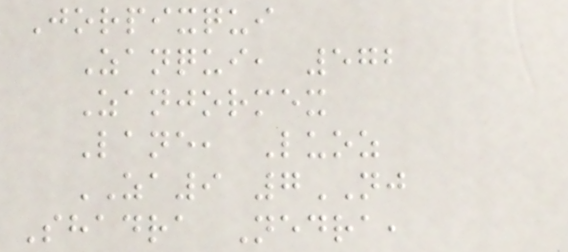Jorpixqui
Zanqui, 572
Zanjormex
Lane, Luoz
ZA9 7NJ
Shadra Nedra,
